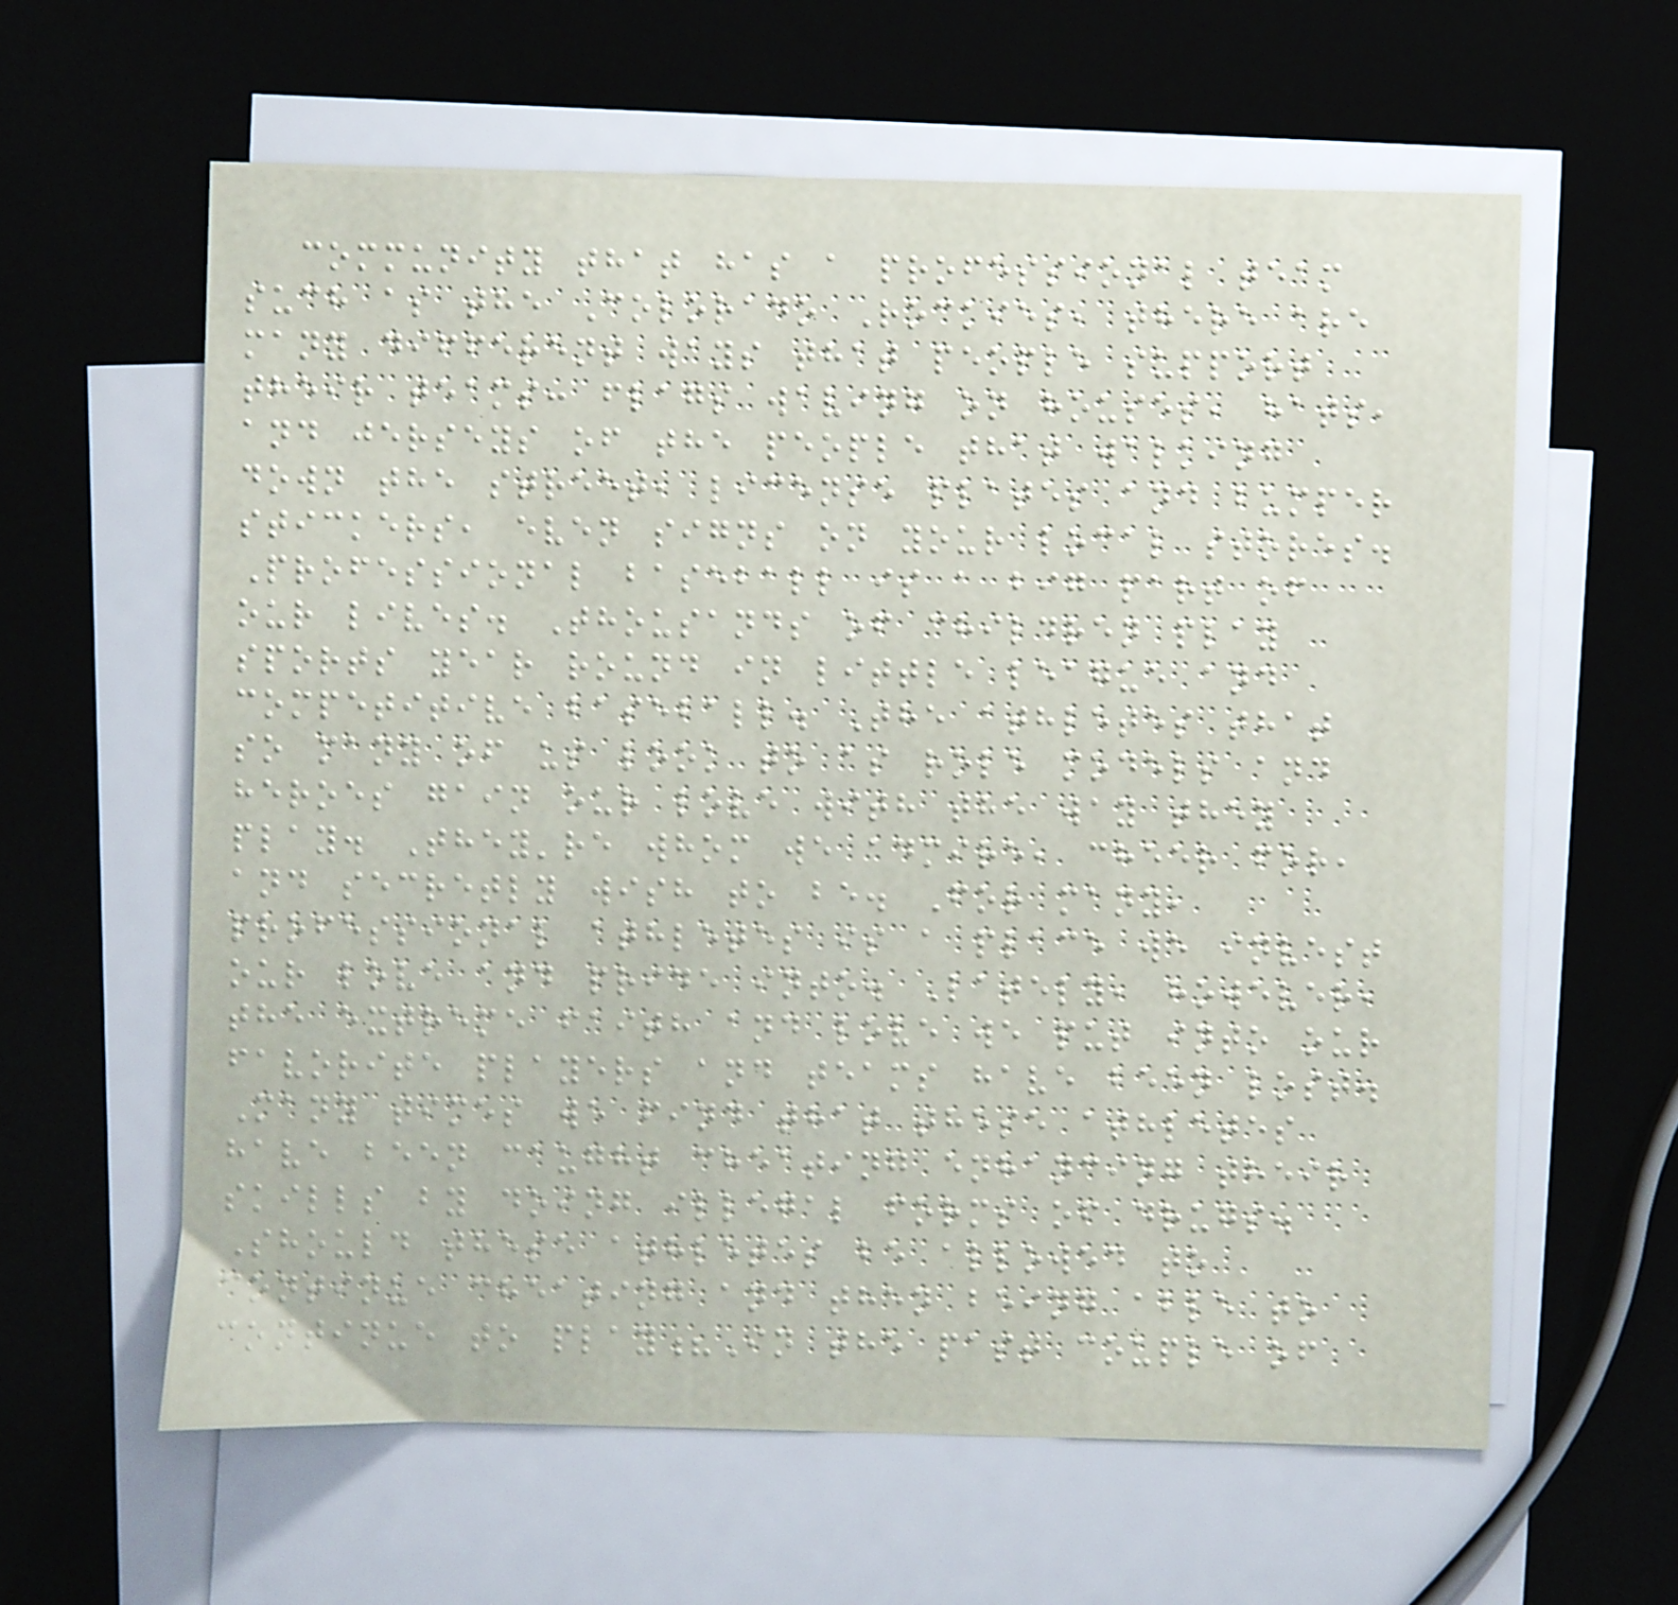community that has a professional team
such as the Colorado Rockies, there are
many different ways that people support
their teams: flags waving on houses, hats,
and jerseys of the people that walking
down the street, license plates and bumper
stickers, even signs on your local stores.
Professional baseball is a big part of
our lives. Thousands of children play
sports year round in little league and
competitive baseball. The athletes that
so many of us look to as role models and
heroes gain our love with the way they
play. They're whom we admire, cheer for,
and secretly wish to be. For many,
professional athletes is a place we invest
our love and pride into. Lately, however,
the extreme faith and love we put into our
favorite players and teams have been lost.
Many times we find that these athletes
have been caught cheating enhancing their
skills by doing illegal forms of drugs.
Should these athletes be allowed to
continue cheating and then being able to
continue to play?In the past couple of
